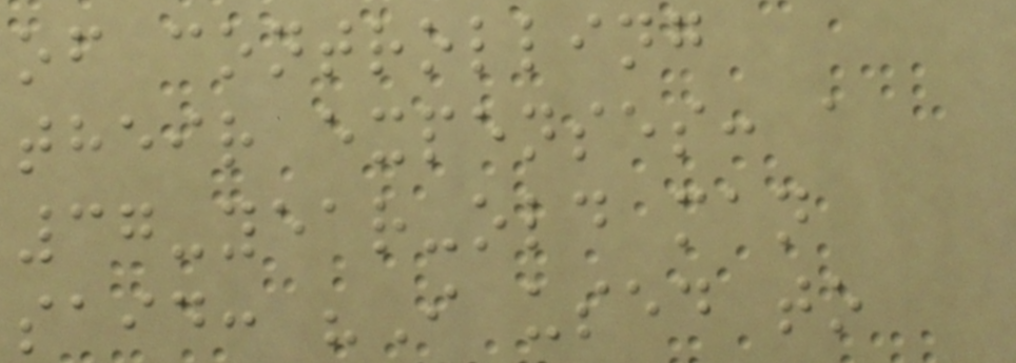of controlling
their expenses: a
37-year-old man
said: "I used to
